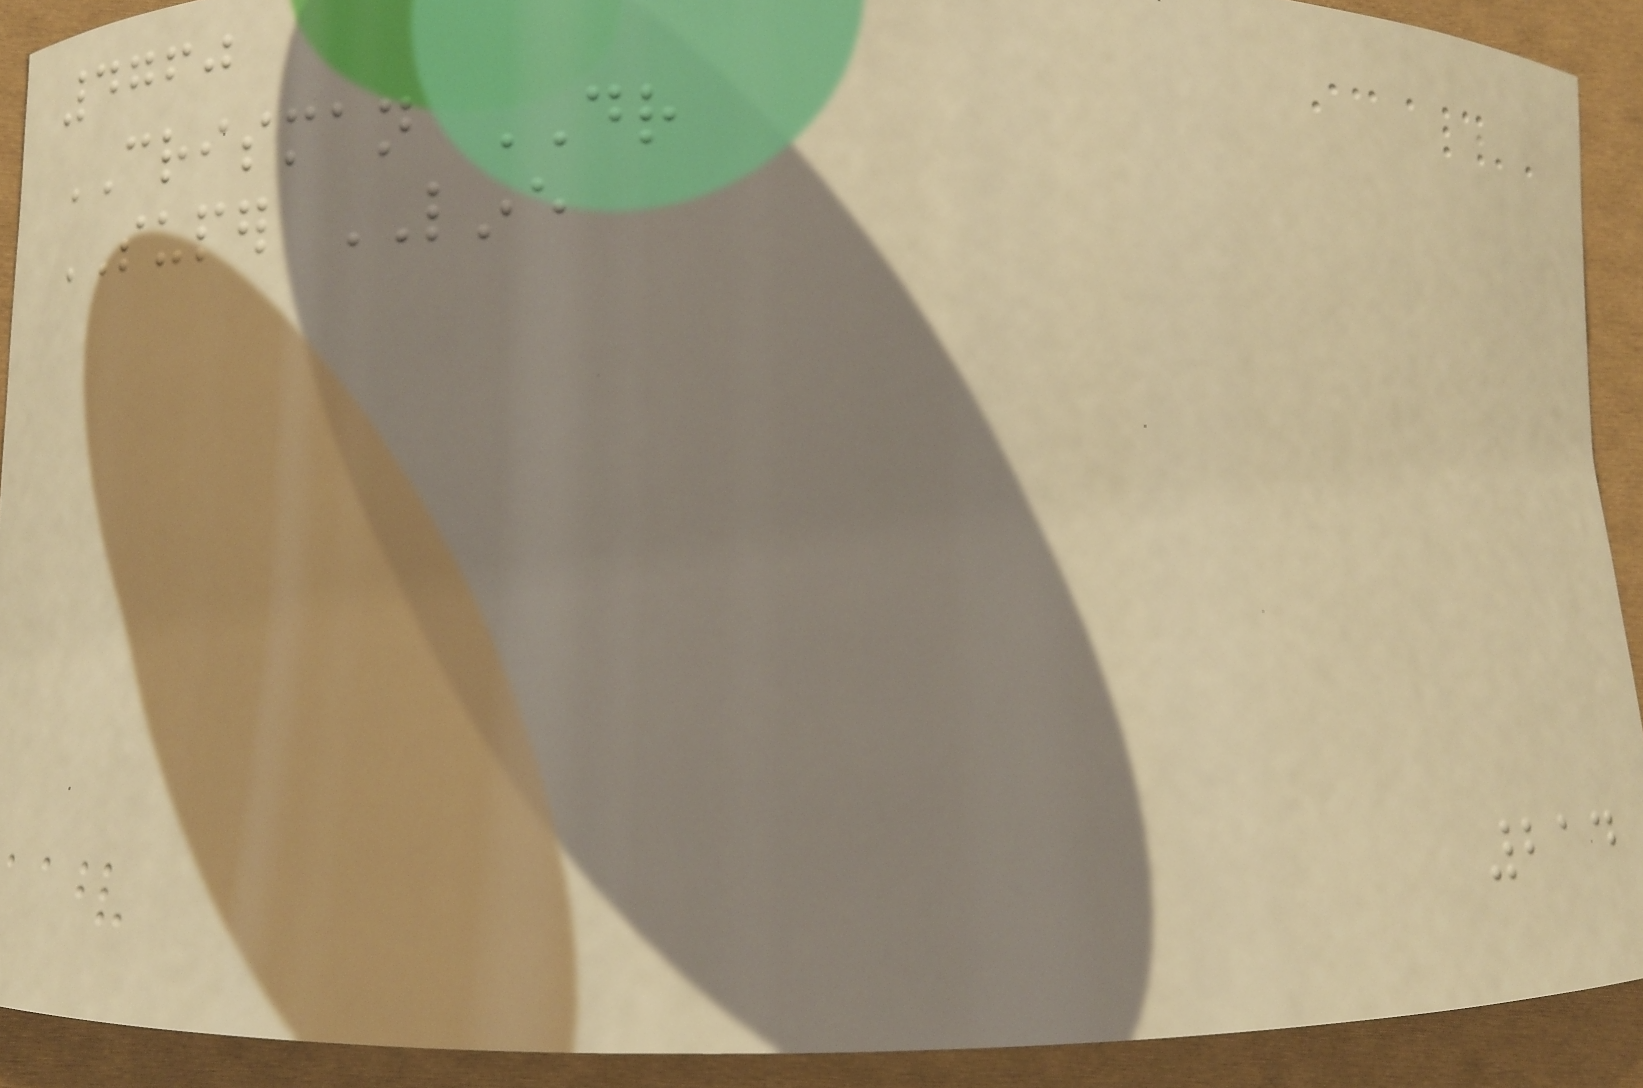4760
CRISMAN DR
SUPER LINE
214
